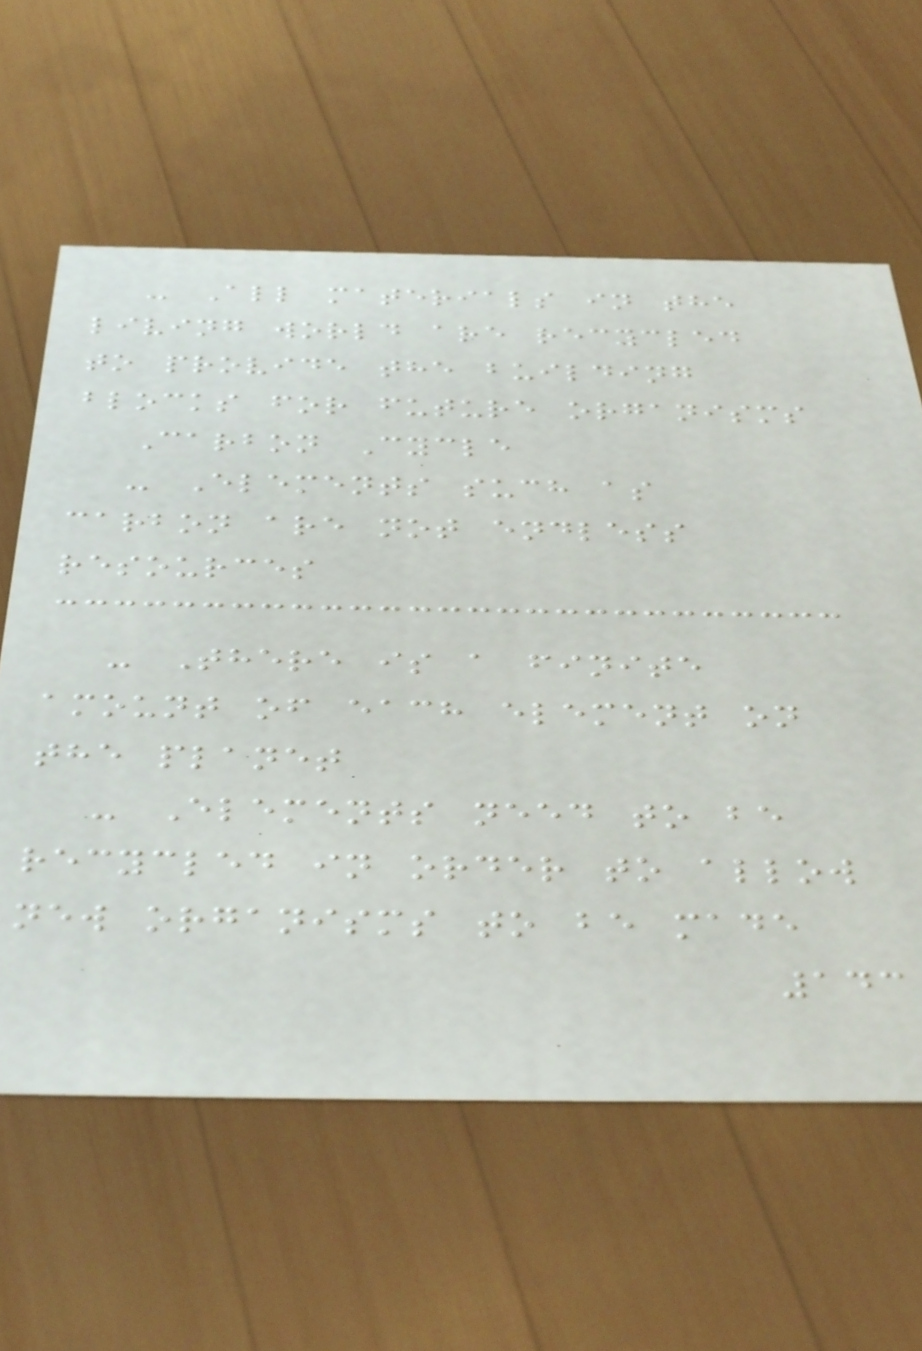- All materials in the
living world are recycled
to provide the building
blocks for future organisms
Carbon Cycle
- Elements such as
carbon are not endless
resources
- There is a finite
amount of each element on
the planet
- Elements need to be
recycled in order to allow
new organisms to be made
143
